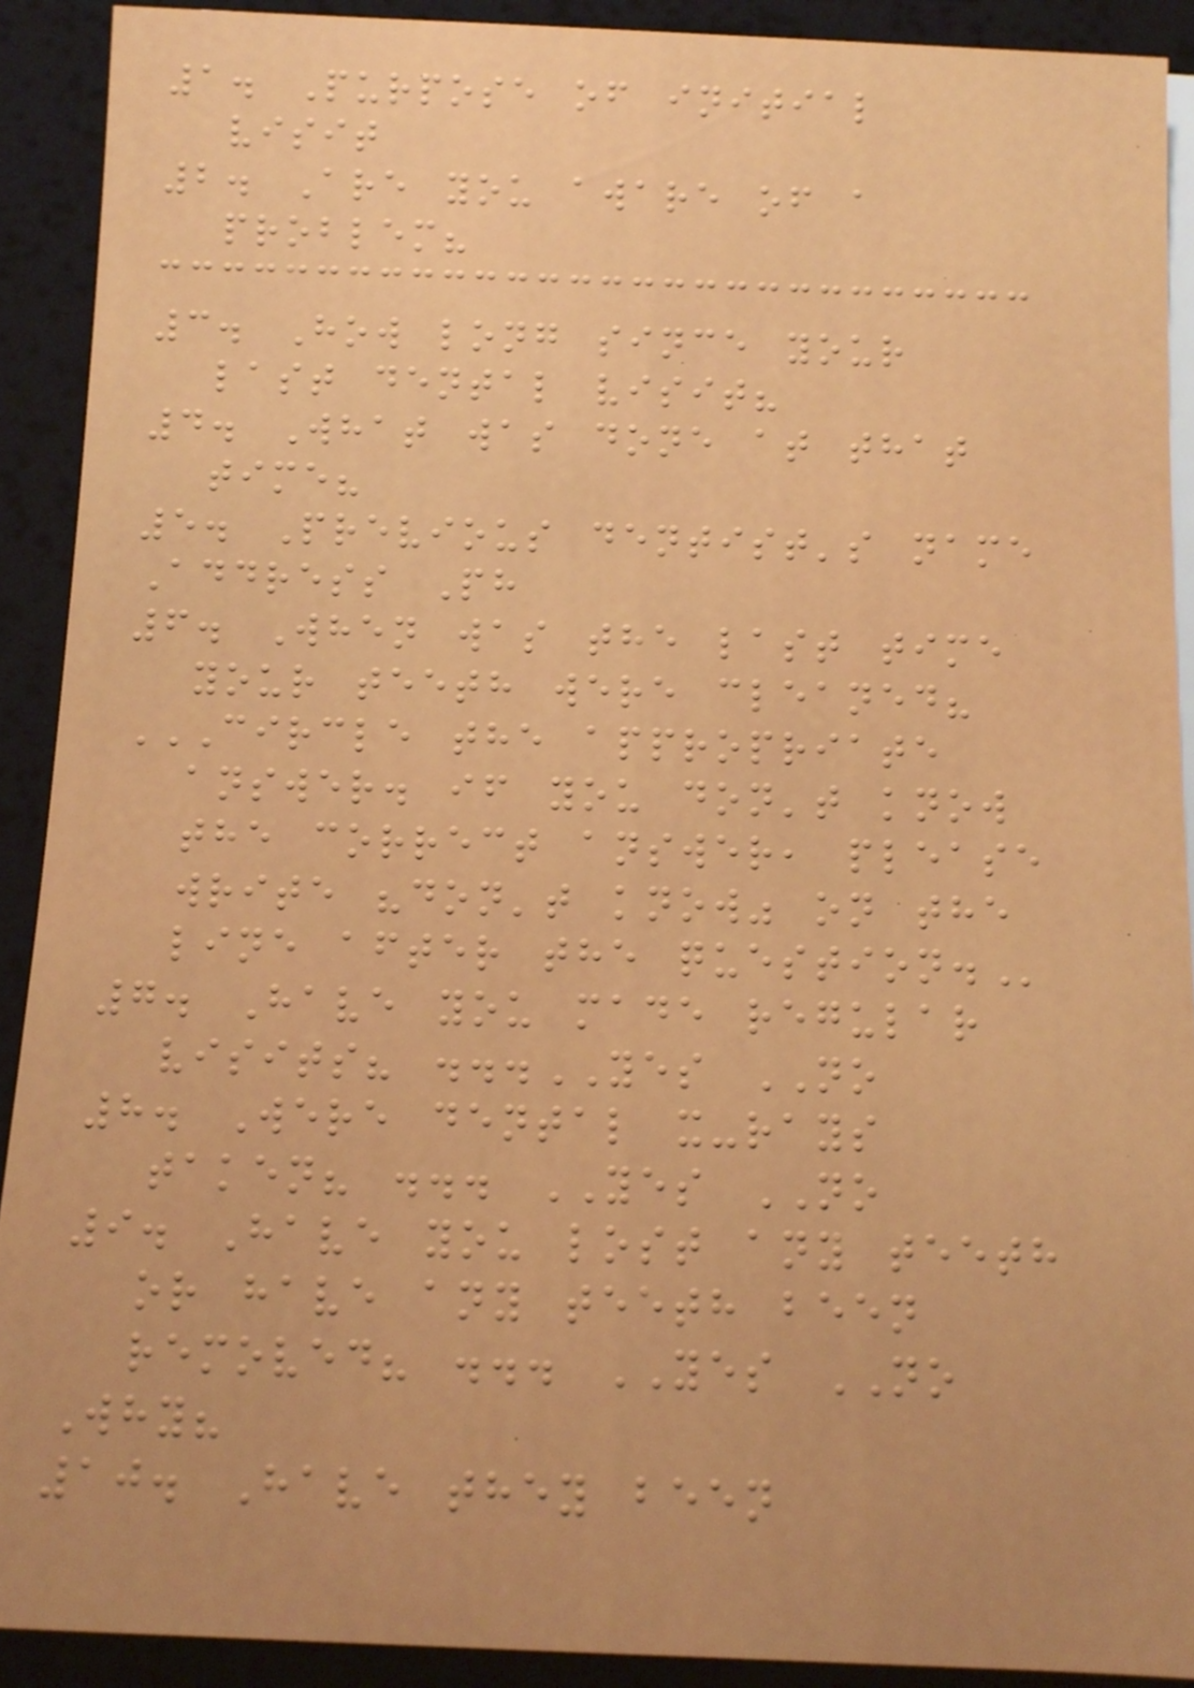1. Purpose of initial
visit
2. Are you aware of a
problem?
3. How long since your
last dental visit?
4. What was done at that
time?
5. Previous dentist's name
Address Ph
6. When was the last time
your teeth were cleaned?
CIRCLE THE APPROPRIATE
ANSWER. IF YOU DON'T KNOW
THE CORRECT ANSWER, PLEASE
WRITE "DON'T KNOW" ON THE
LINE AFTER THE QUESTION.
7. Have you made regular
visits? ...YES NO
8. Were dental x-rays
taken? ... YES NO
9. Have you lost any teeth
or have any teeth been
removed? ... YES NO
Why?
10. Have they been
